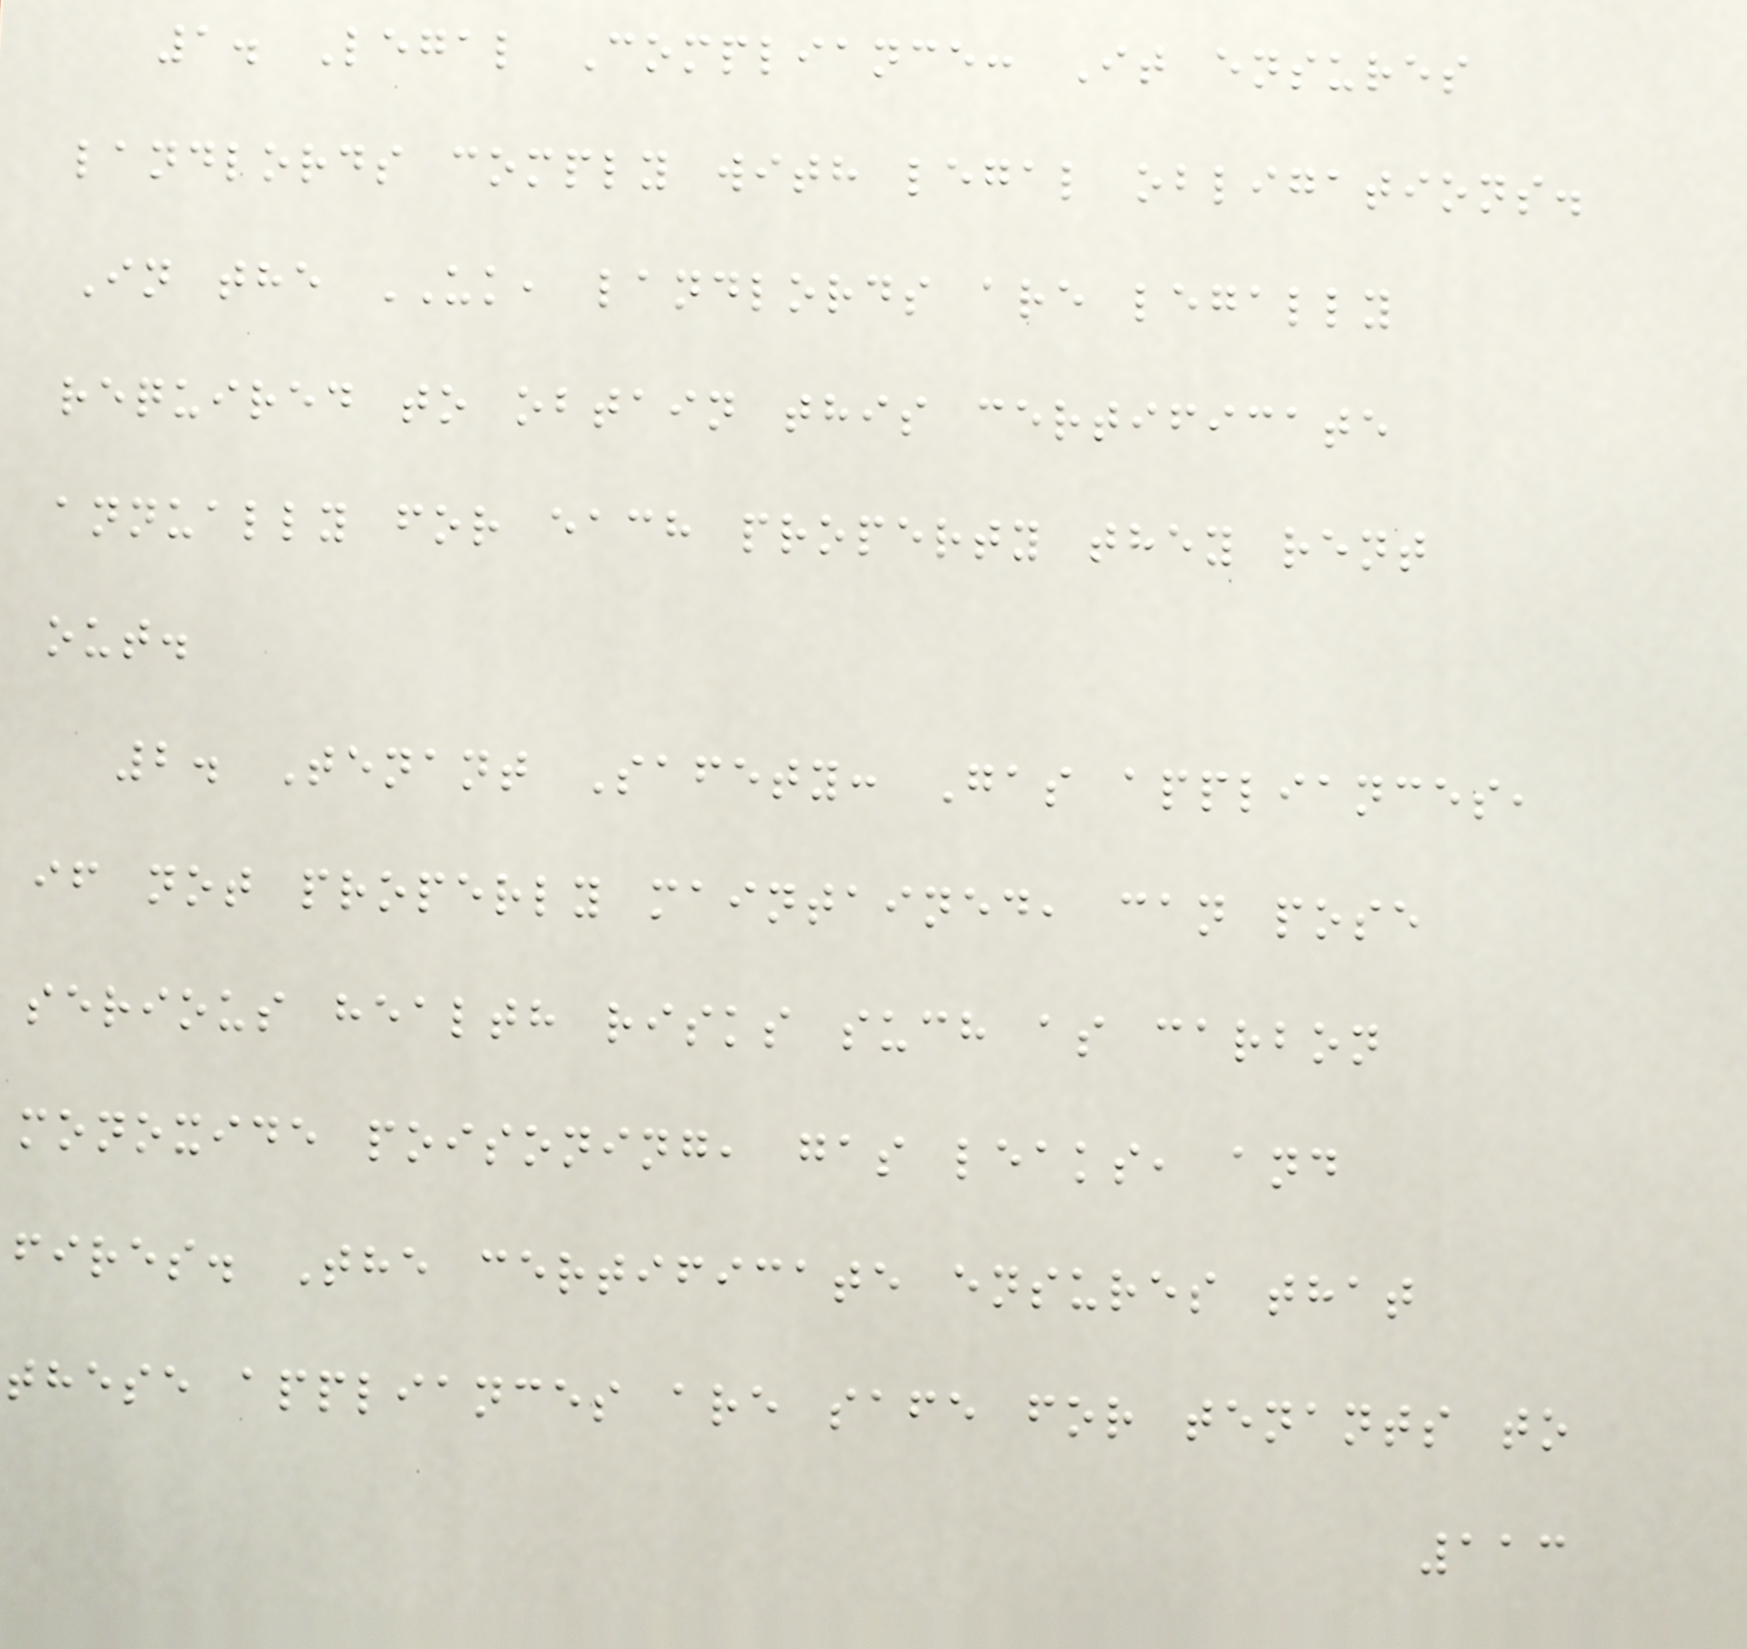1. Legal Compliance: It ensures
landlords comply with legal obligations.
In the UK, landlords are legally
required to obtain this certificate
annually for each property they rent
out.
2. Tenant Safety: Gas appliances,
if not properly maintained, can pose
serious health risks such as carbon
monoxide poisoning, gas leaks, and
fires. The certificate ensures that
these appliances are safe for tenants to
113
